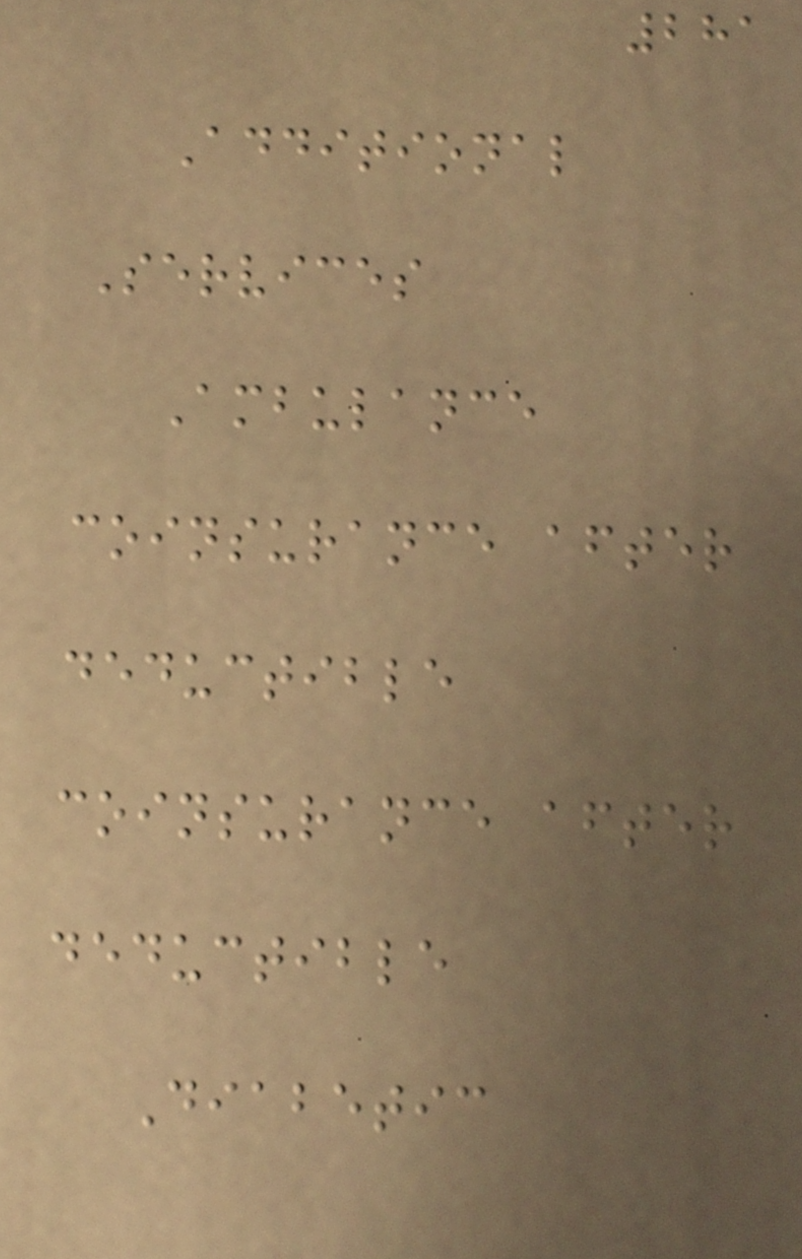281
Additional
Services
Ambulance
coinsurance after
deductible
coinsurance after
deductible
Diabetic
